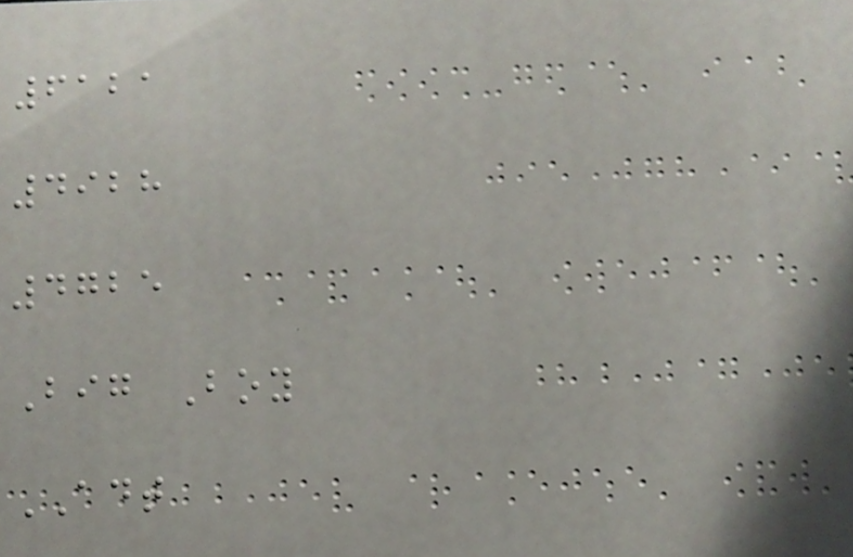6121
4928
4725
Big Boy
ADT
